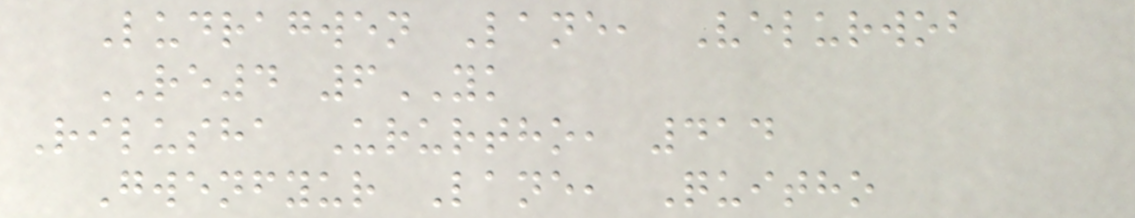Ludragwen Lane, Velurwob
RE4 6YK
Rilusha Ururtho, 414
Gwenfyur Lane, Quitho
